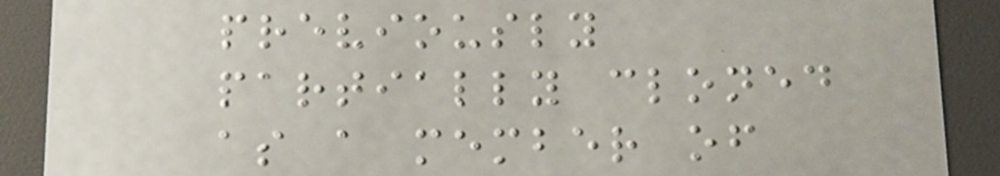previously
partially cloned
as a member of
